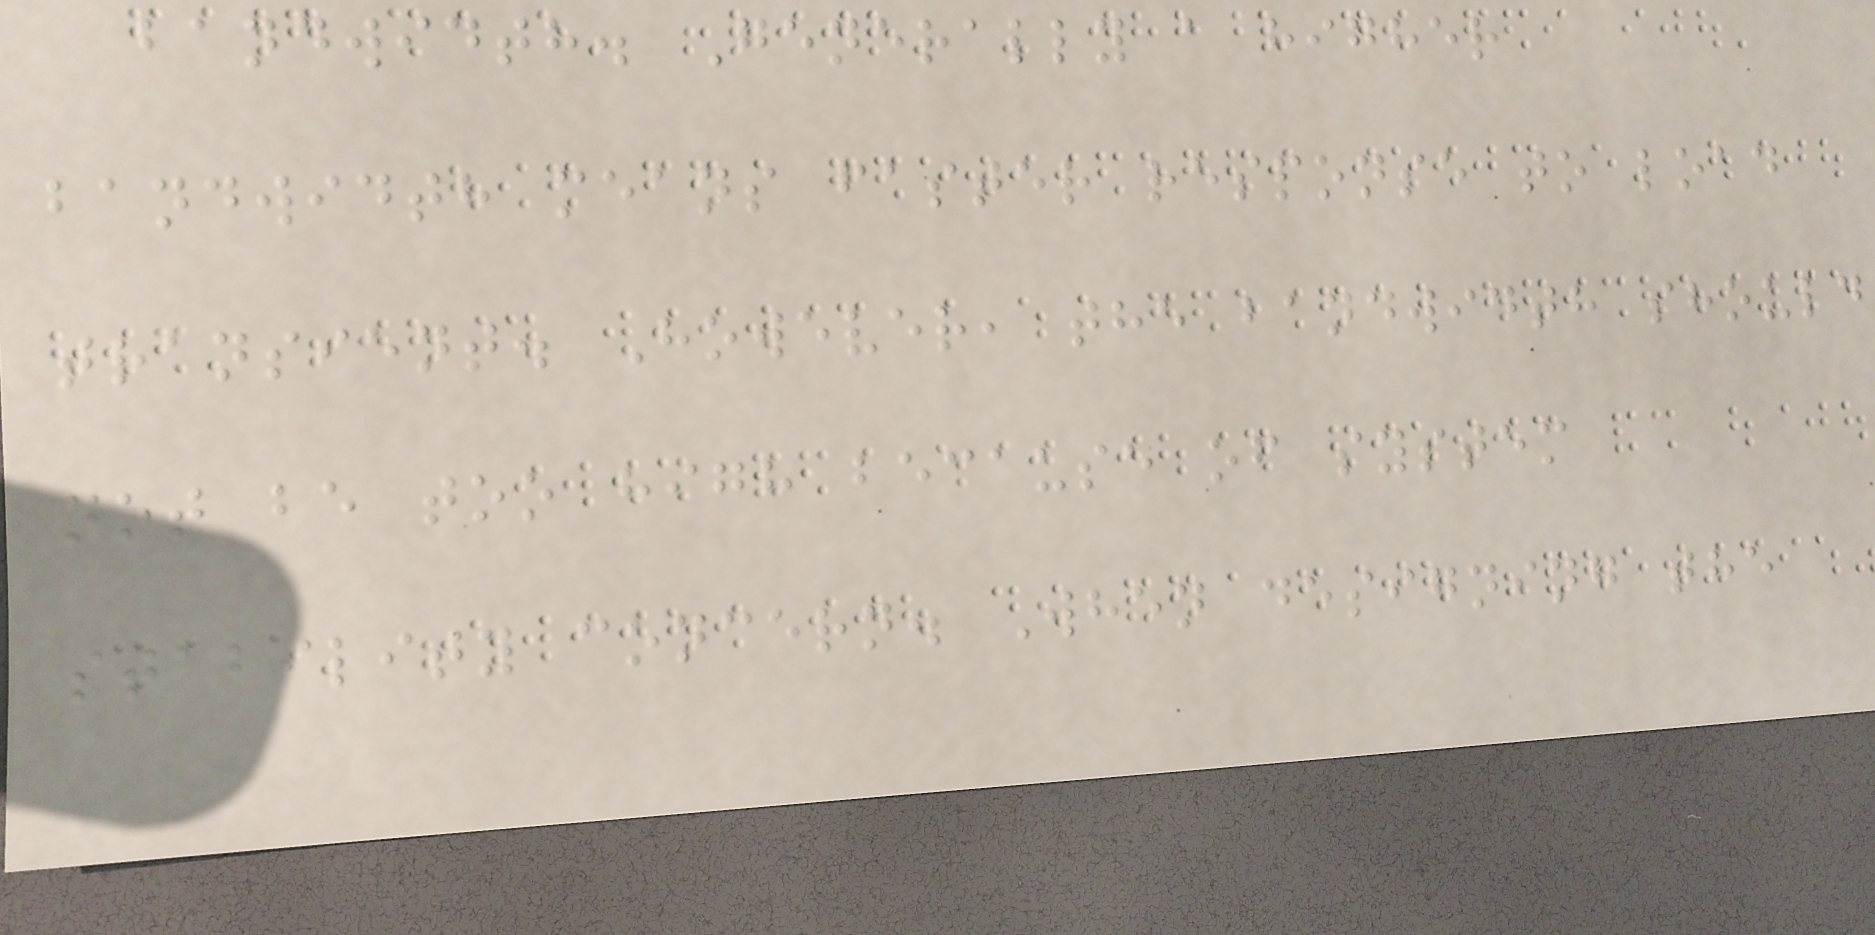bandwidth. Generally a higher
bandwidth means faster response to load
transient. However, the bandwidth should
not be too high because of system
stability concern. When designing the
